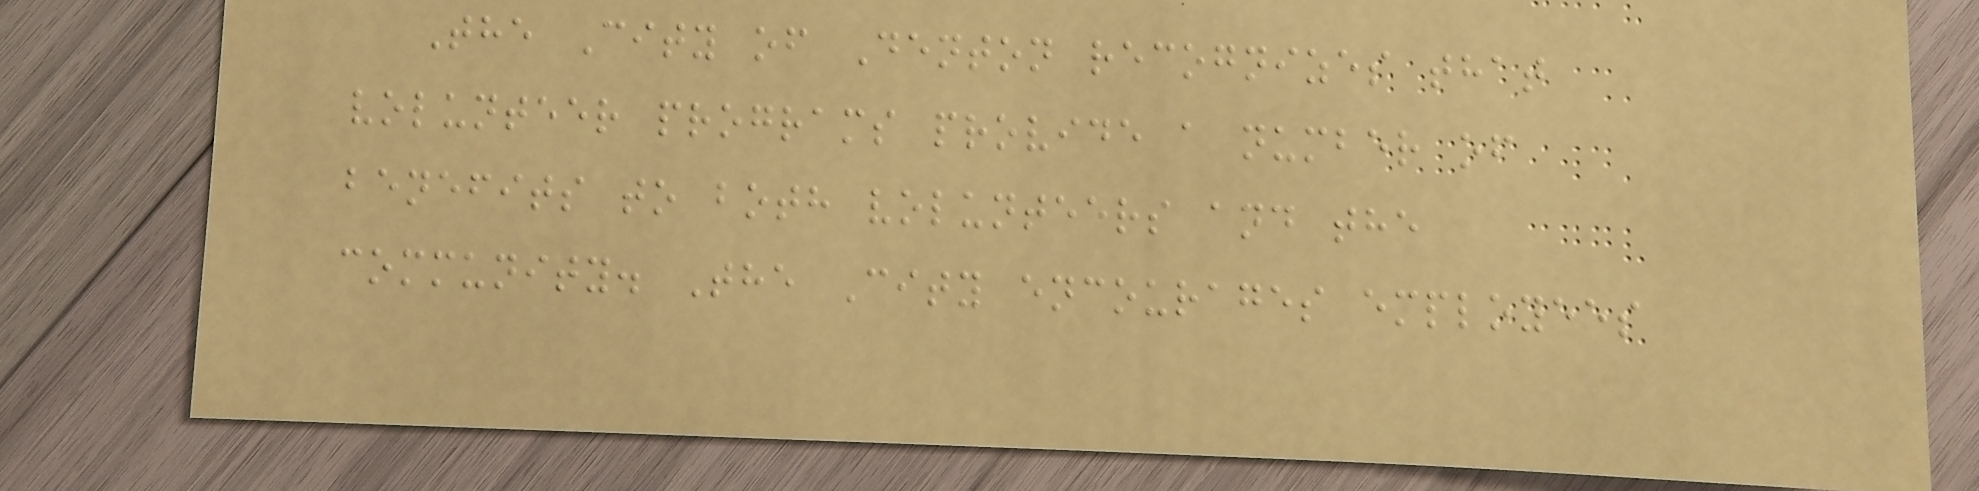The City of Denton recognizes that
volunteer programs provide a number of
benefits to both volunteers and the
community. The City encourages employees
